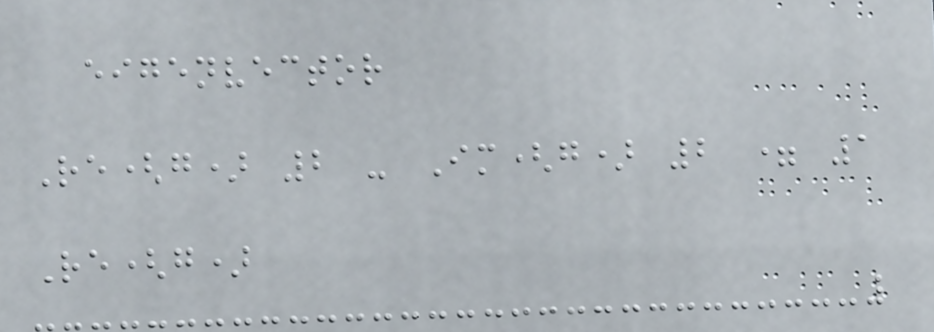eigenvector
Re(g) 2 - Im(g) 2 = 1
Re(g)
